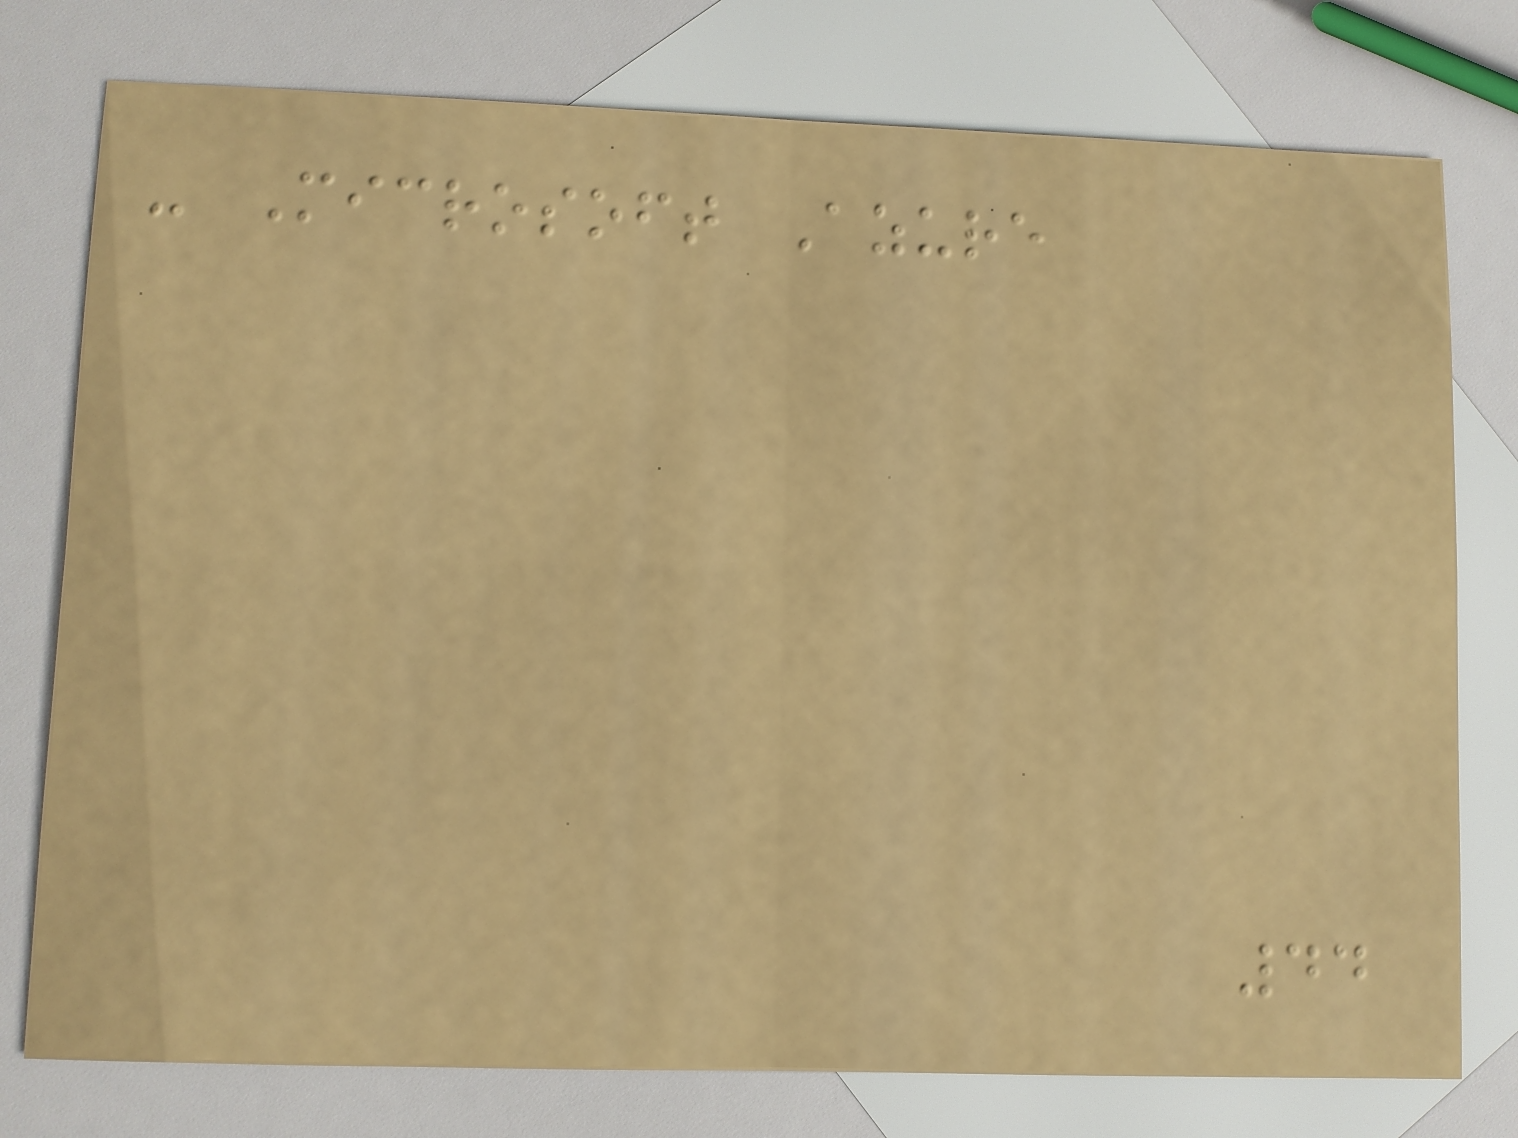- Microsoft Azure
44
